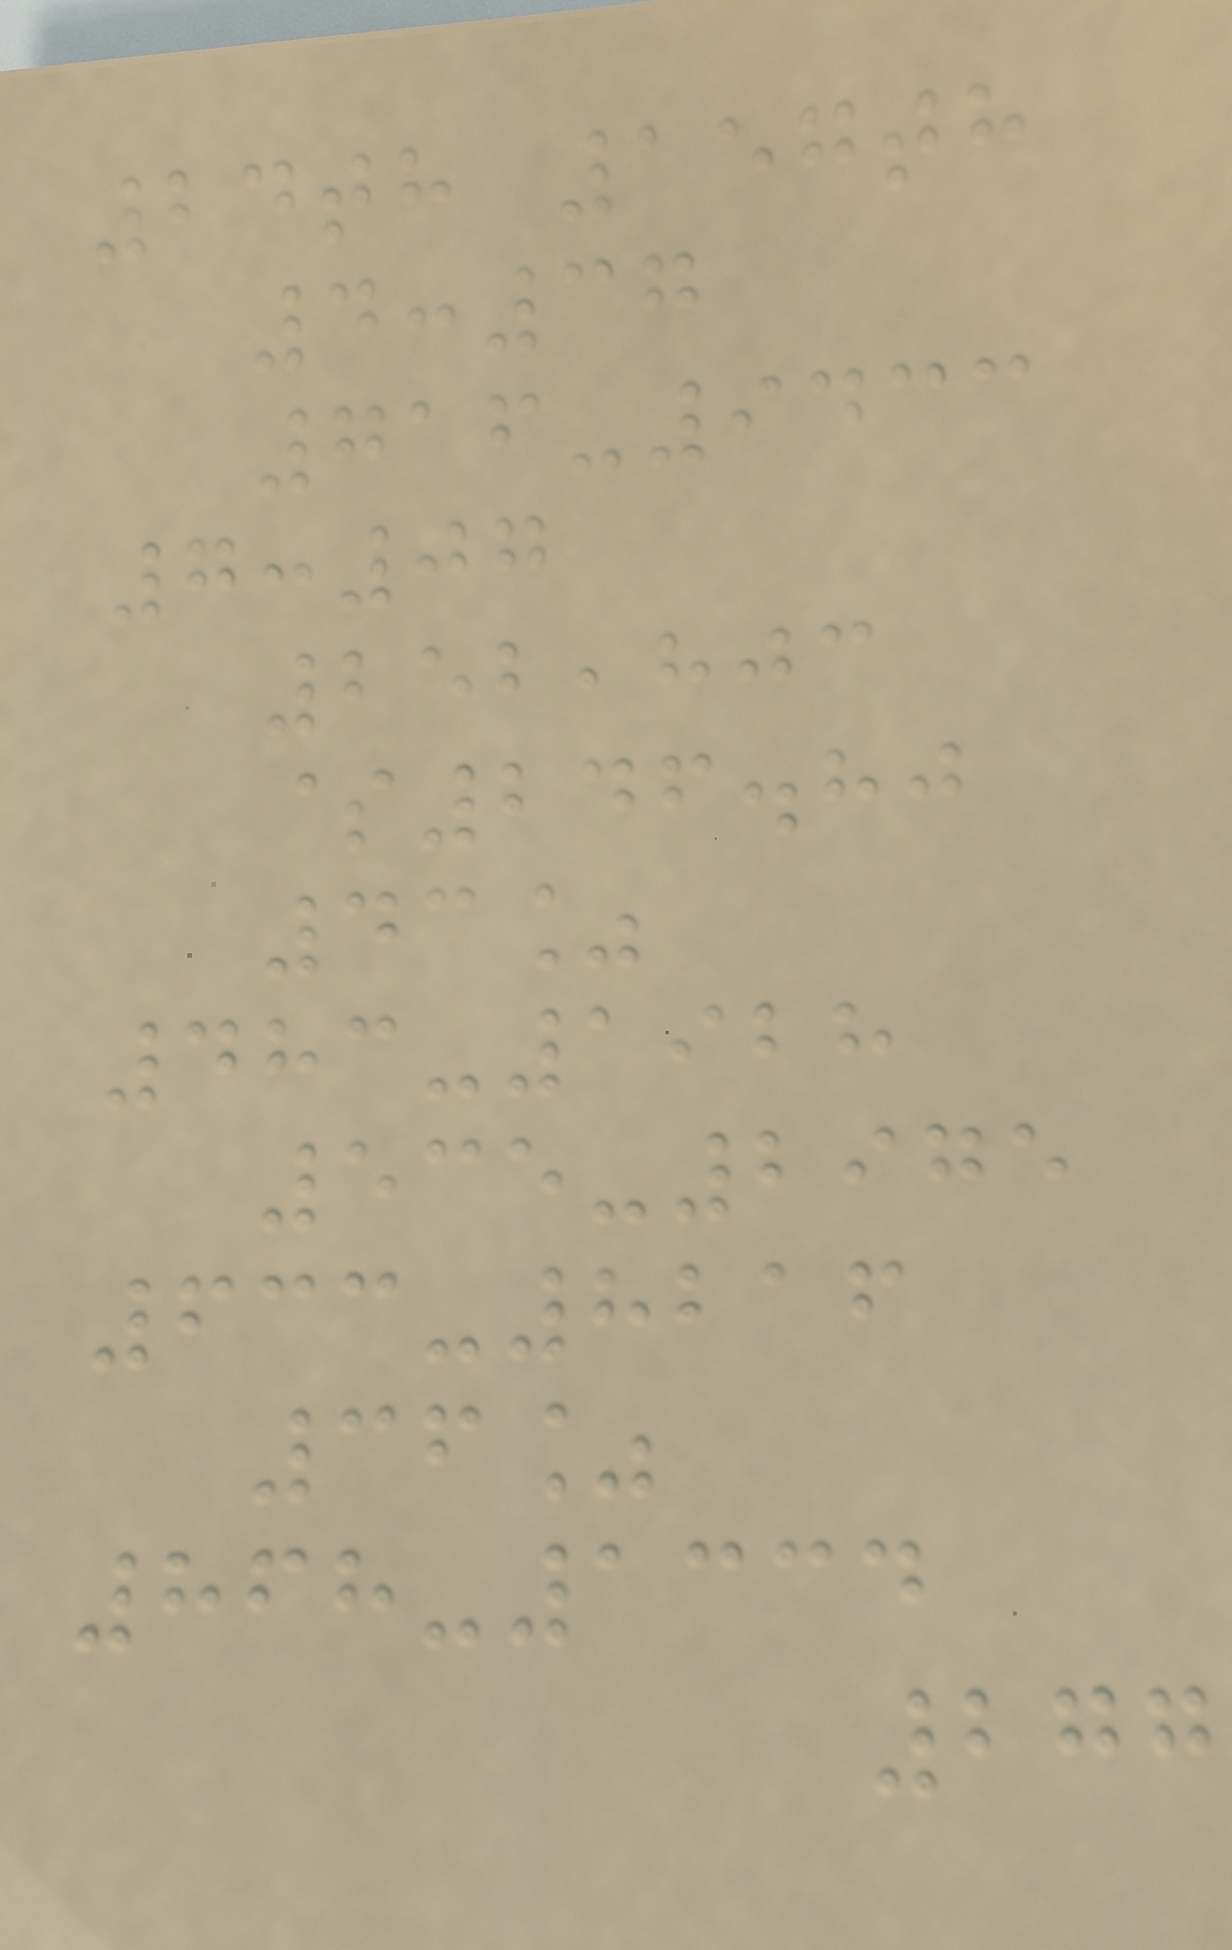24th 157th
4:37
716-9433
7:07
252,803
$246.80
43%
483-1928
535-2975
633-8216
36%
868-1334
277
